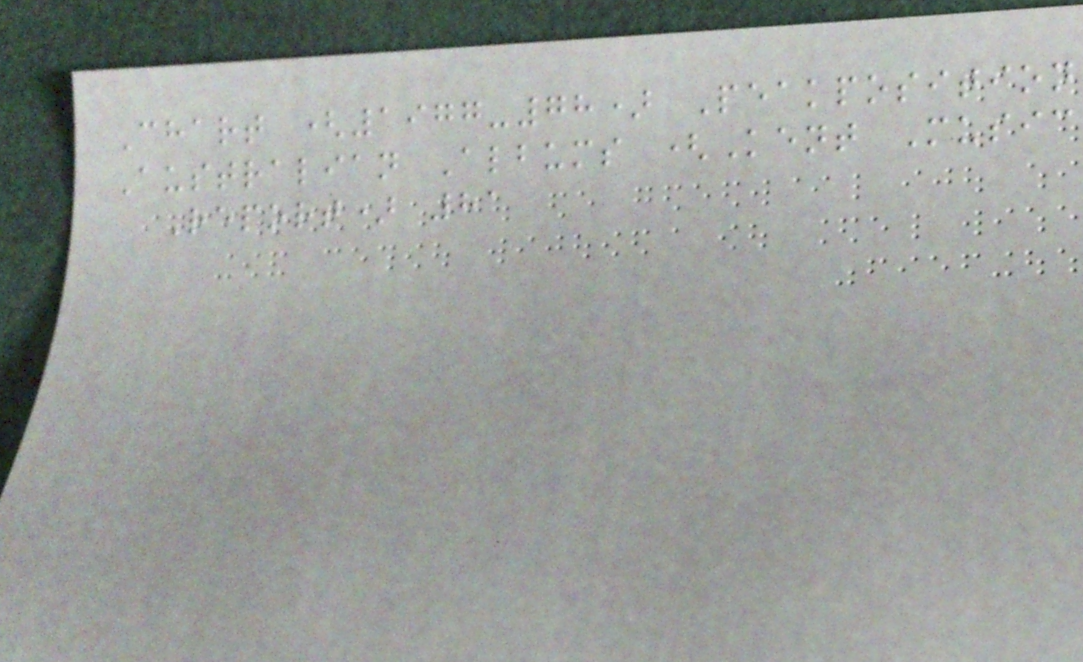Chart (1977-78) Peakposition
Australian Albums (Kent Music
Report) 81
